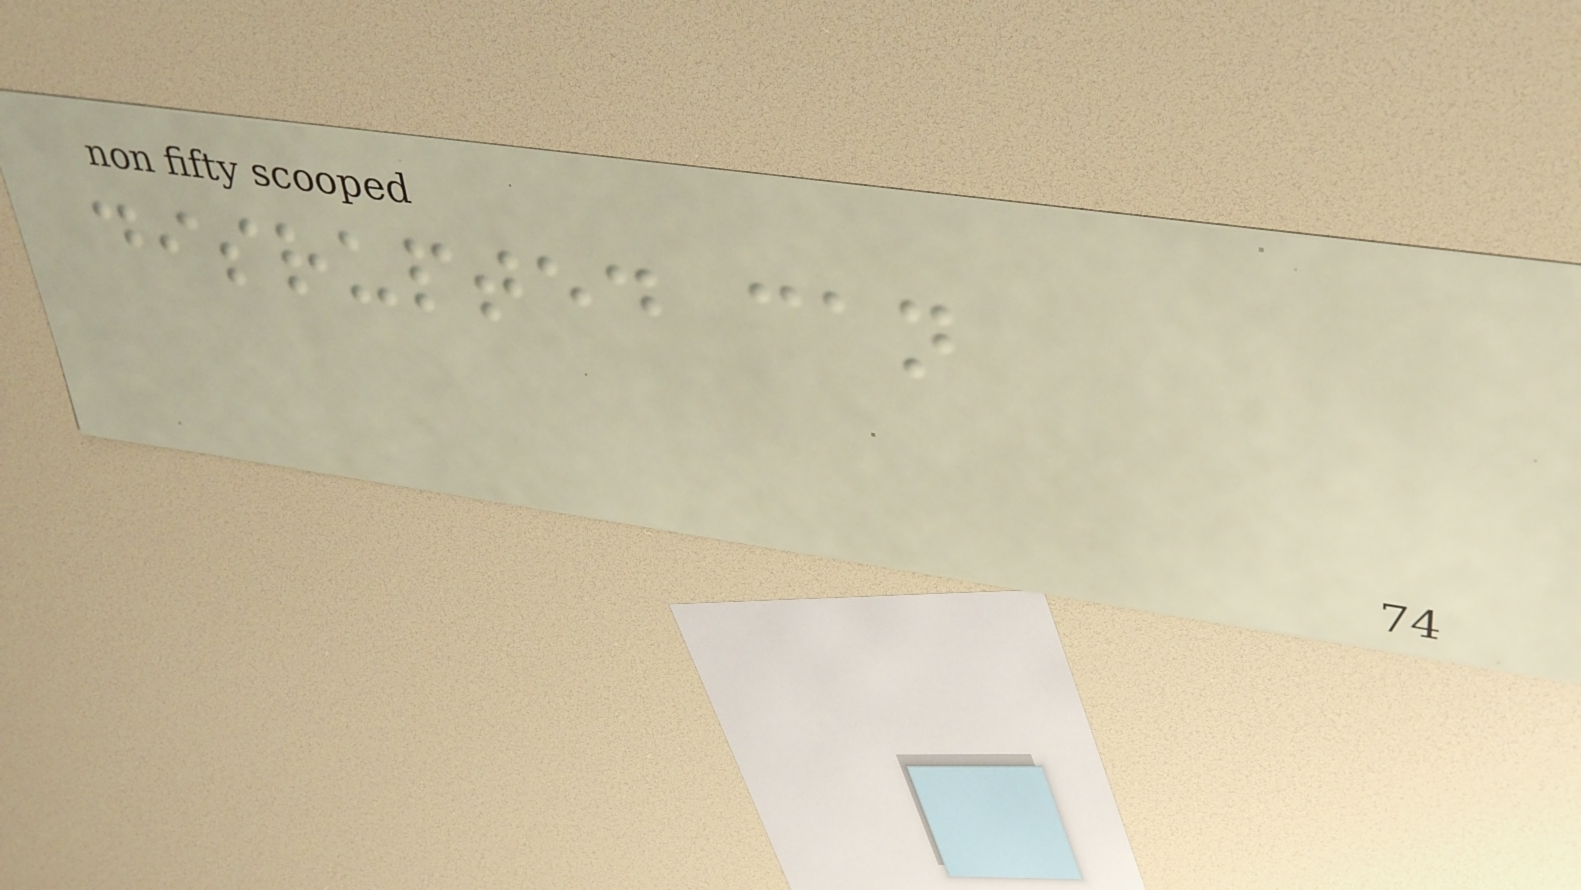disrupted can
